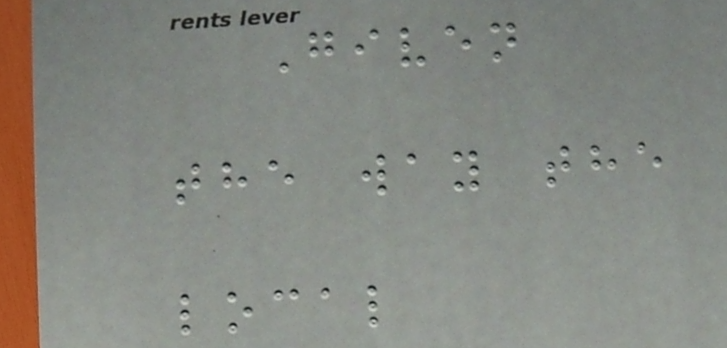Given
the way the
local
